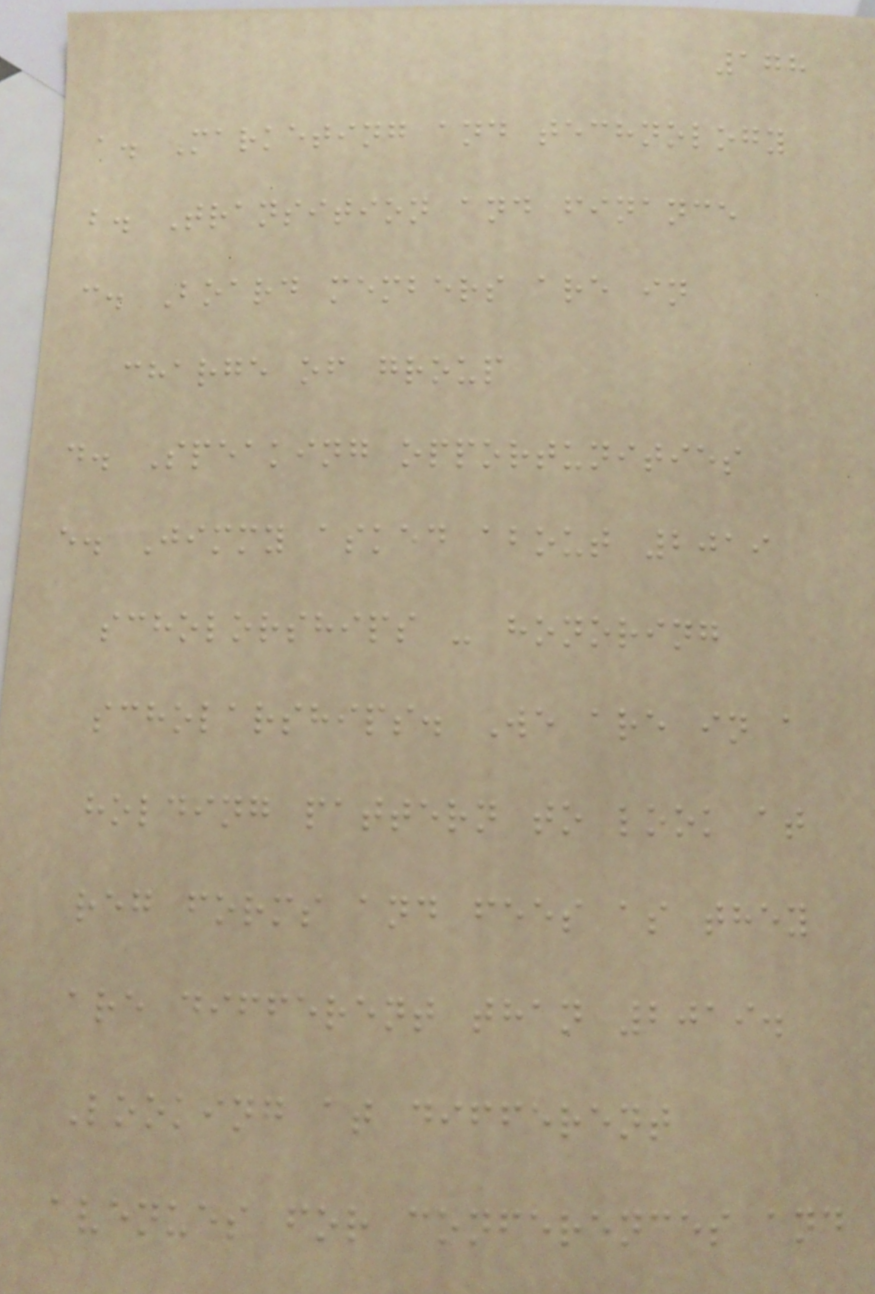178
a. Marketing and technology
b. Transition and finance
c. Board members are in
charge of group
d. Speaking opportunities
e. Jimmy asked about 2019
scholorships - honoring
scholarships. We are in a
holding pattern to look at
reg forms and fees as they
are different than 2019.
Looking at different
avenues for conferences and
